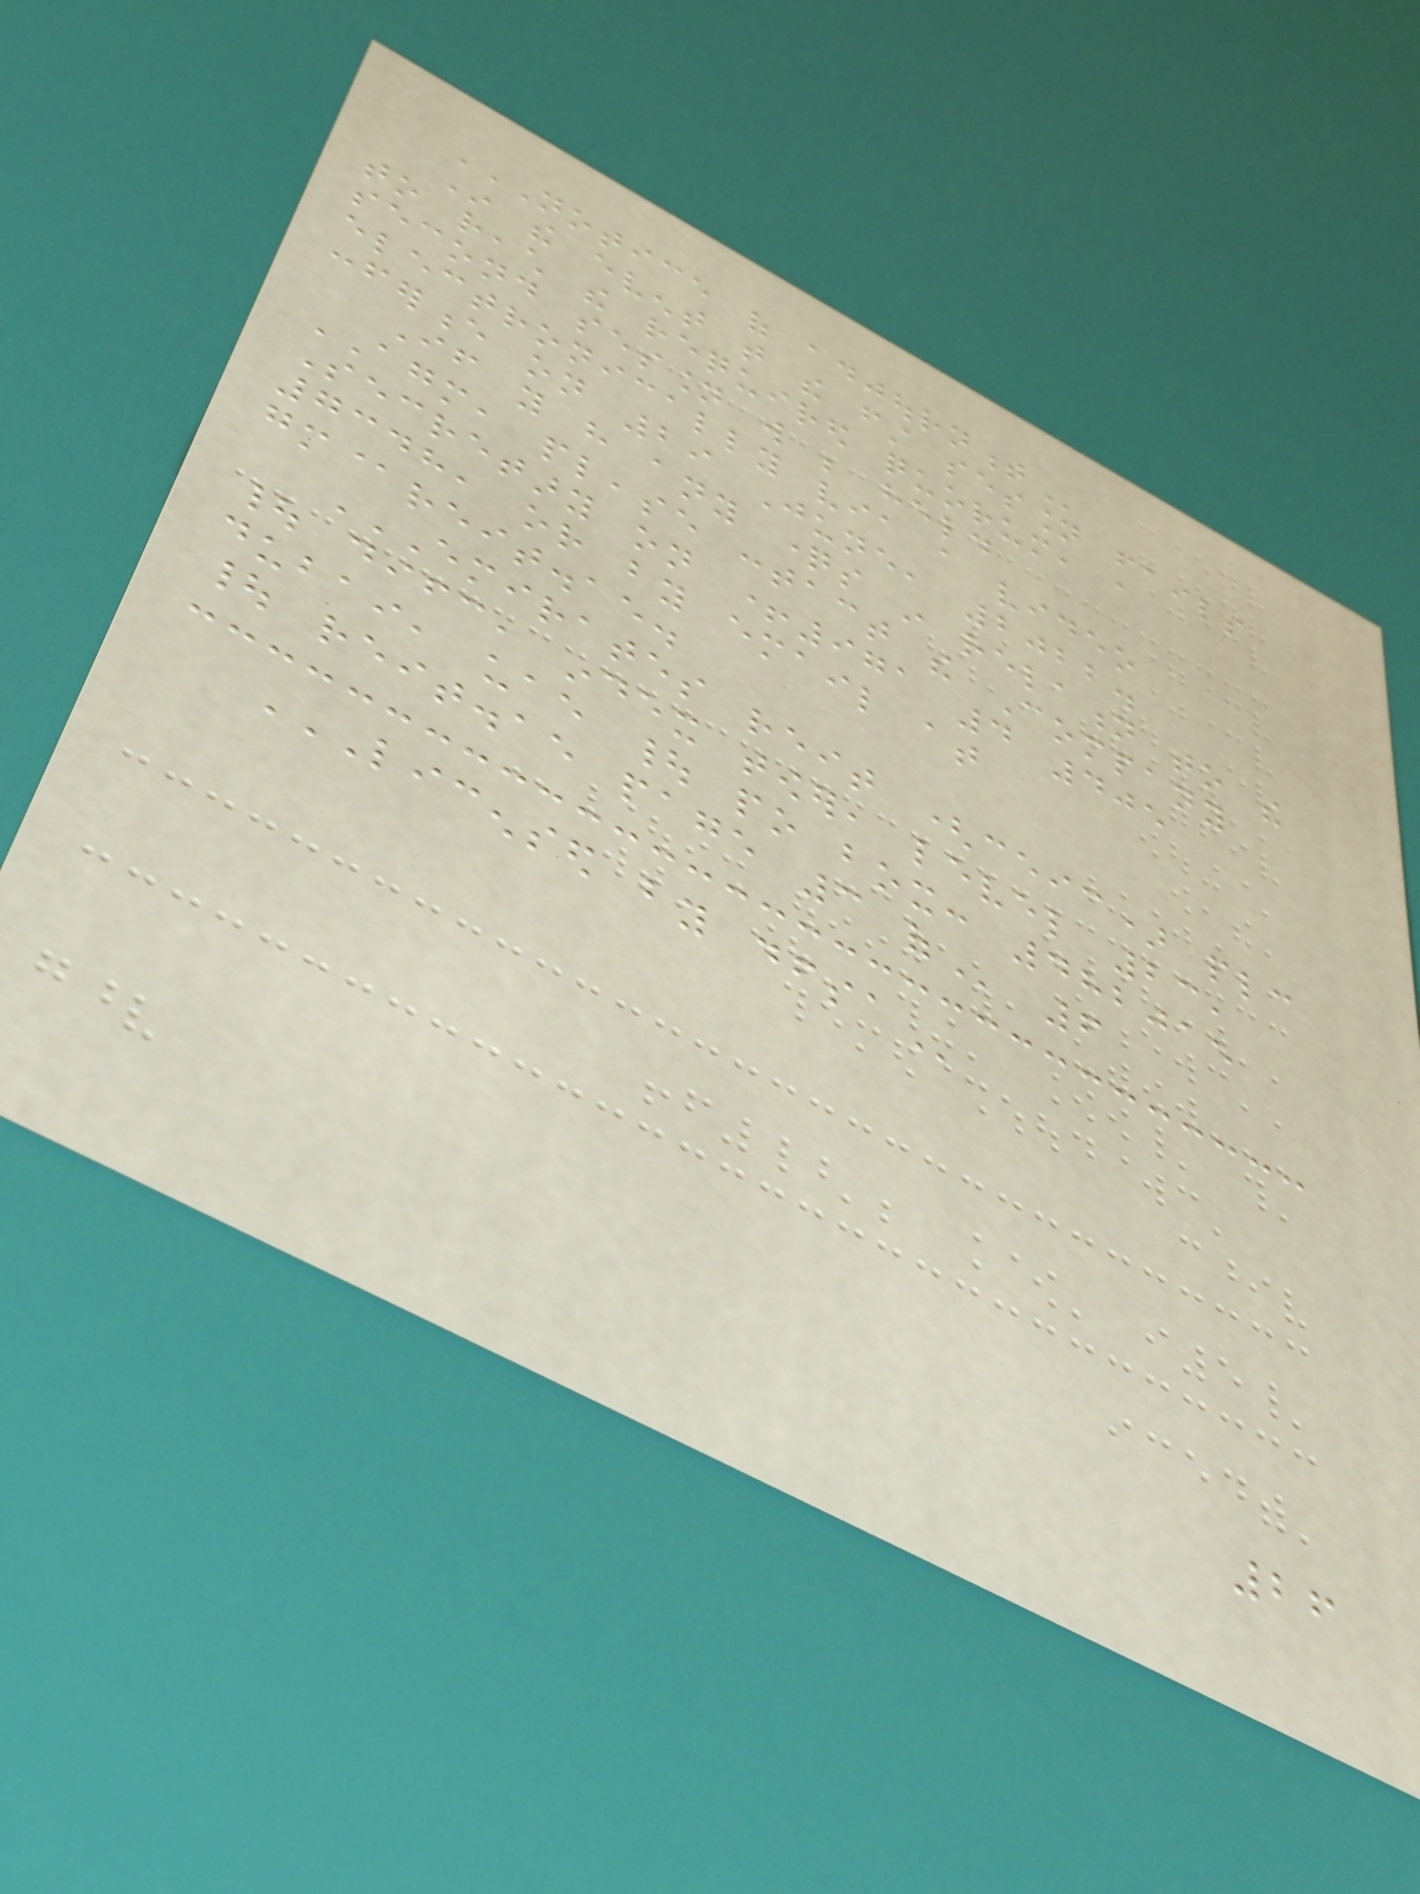NOTICE OF ADJOURNMENT
In the event that the first session fails
to reach the required quorum, a
second session will be held
electronically via a video
conference on 29 June, 2022.
If you have any questions in relation to the
AGM, please contact the Company
Secretary on +971 4 405
7348, or by email at
gm@reit.ae.
EMIRATES REIT (CEIC) PLC
| DIFC, INDEX TOWER, LEVEL 23,
DUBAI, UAE | PO BOX: 482015
| REIT.AE PAGE 3 OF 6
LICENSED BY DFSA
26
